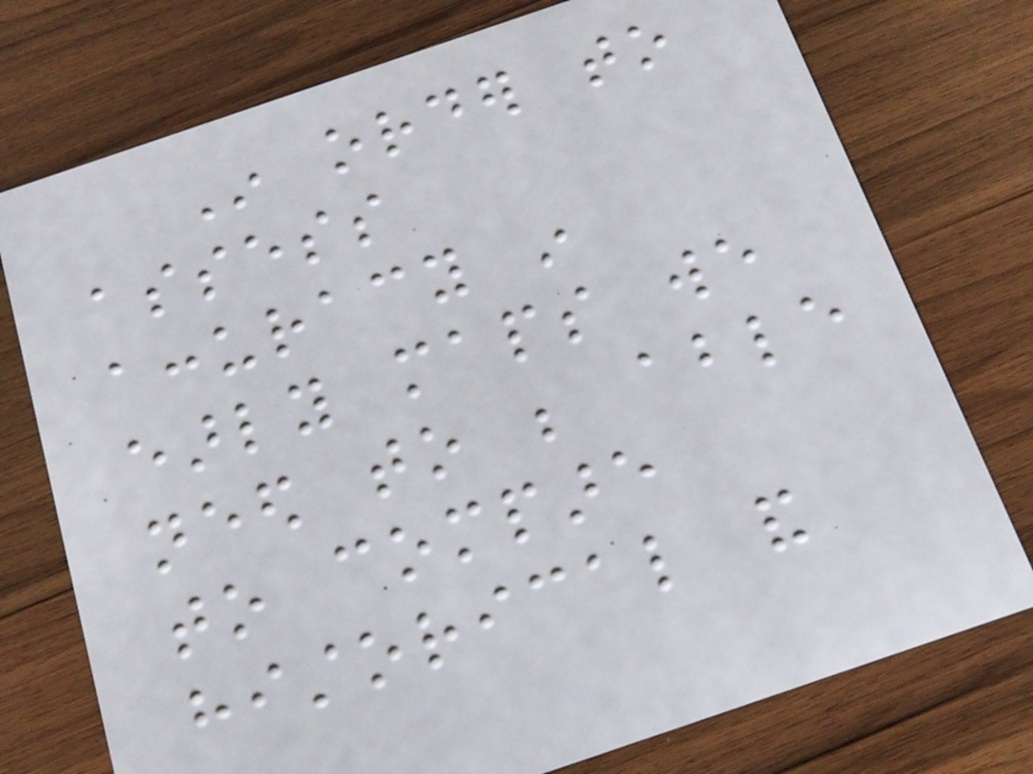In order to
assess
accuracy in
early maps we
need to be able
to compare
historical and
